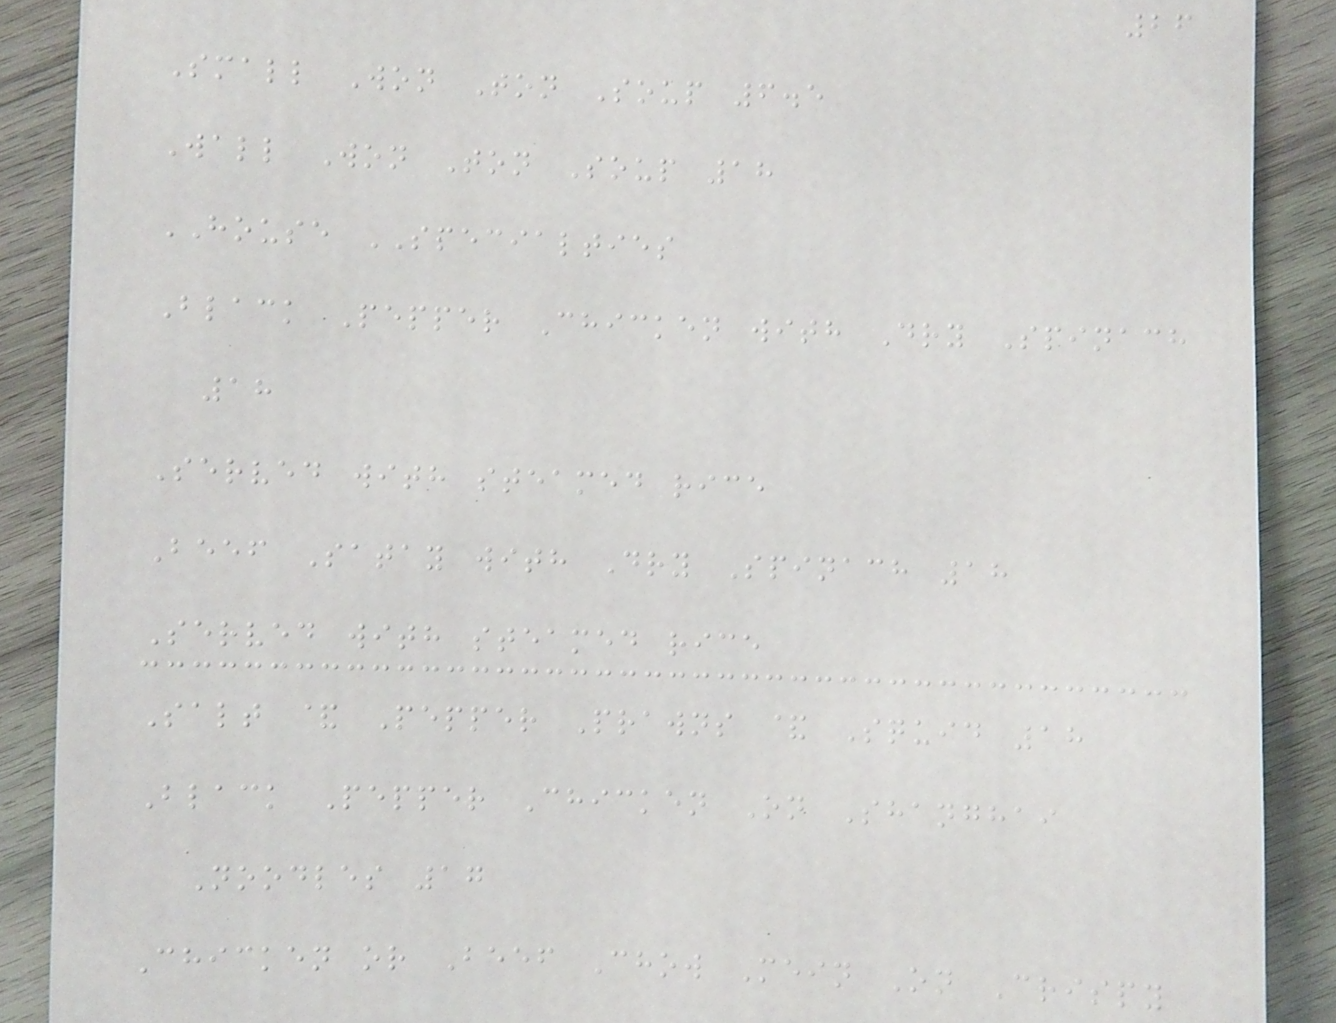26
Small Won Ton Soup 6.5
Wall Won Ton Soup 18
HOUSE SPECIALTIES
Black Pepper Chicken with Dry Spinach
18
Served with steamed rice
Beef Satay with Dry Spinach 18
Served with steamed rice
Salt & Pepper Prawns & Squid 18
Black Pepper Chicken On Shanghai
Noodles 17
Chicken or Beef Chow Mein On Crispy
